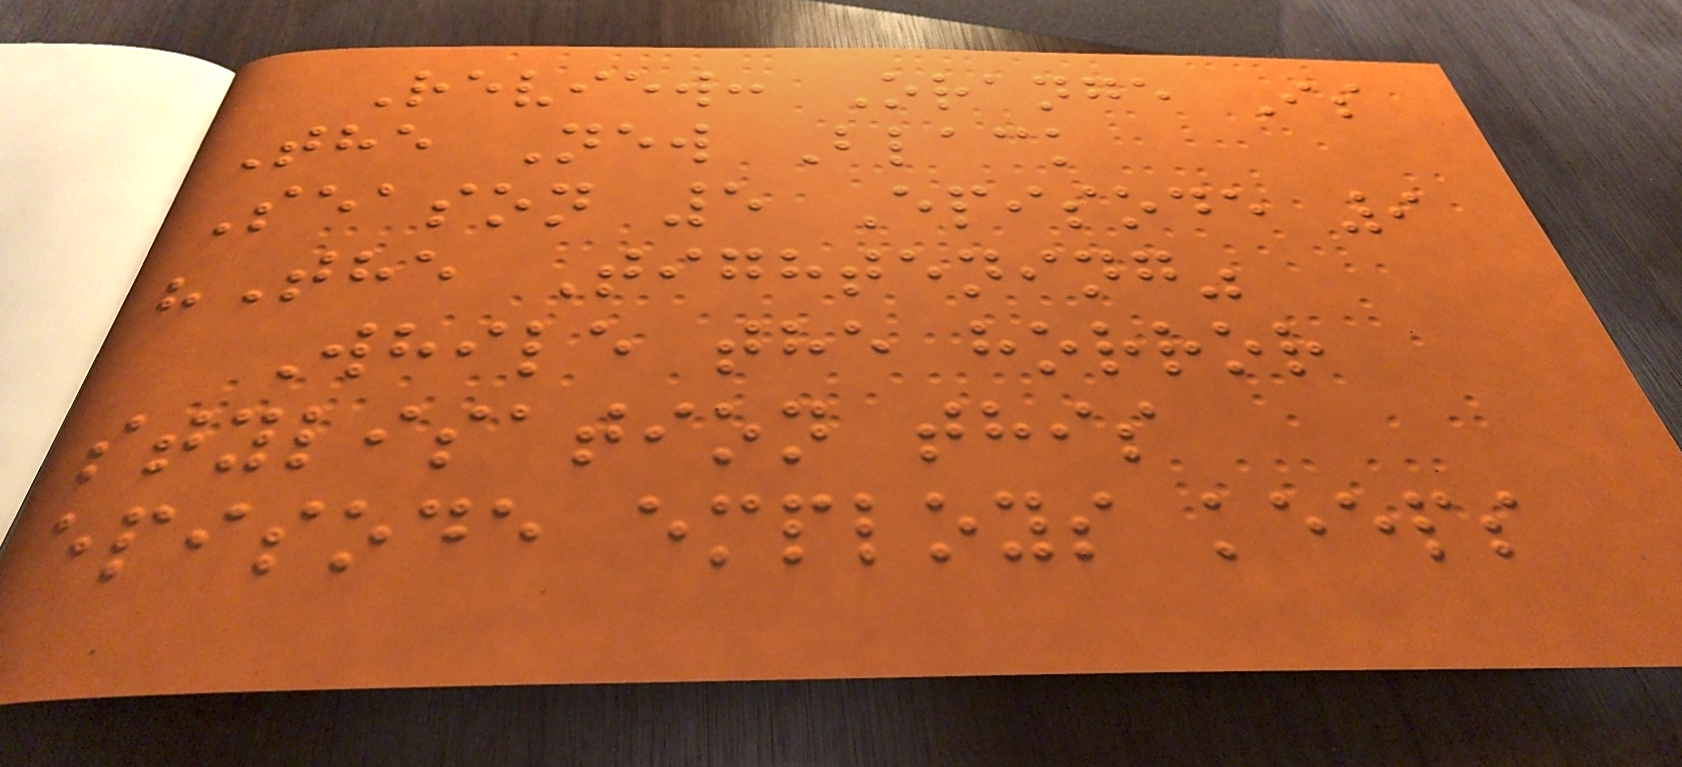Review: Orange Is
The New Black
Season 5 Episode 9
"The Tightening"
While the horror
stylisation this
episode employs keeps
